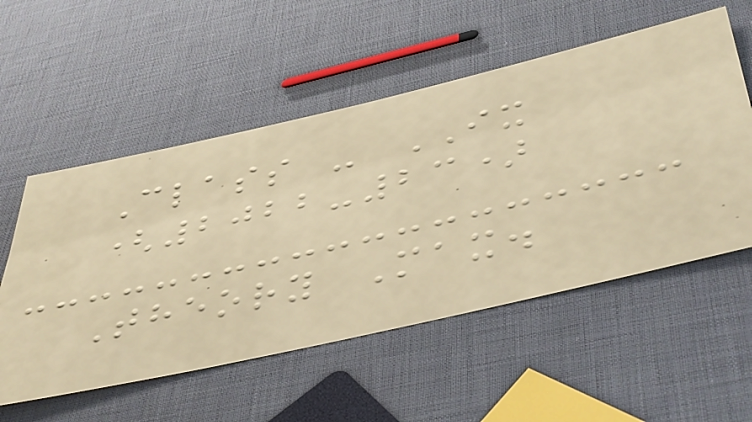Class - IX
(2022-23)
Theory Max.
